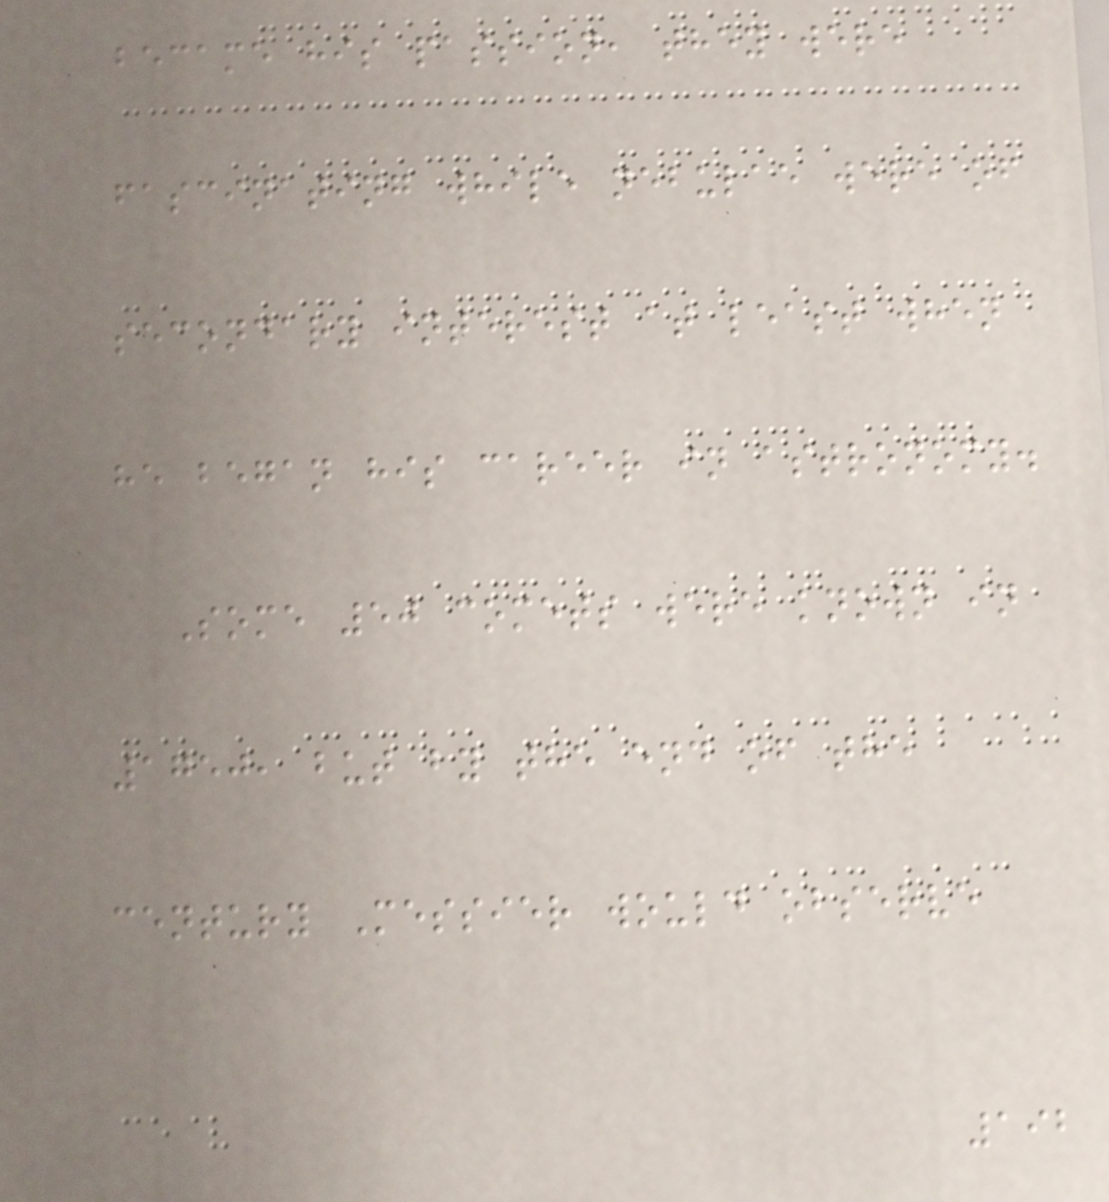became his passion, they were
fascinating while nebulae were of
secondary interest at least when
he began his career in astronomy.
Some 50 comets were known in
1750, but by the end of the
century Messier would observe
192
